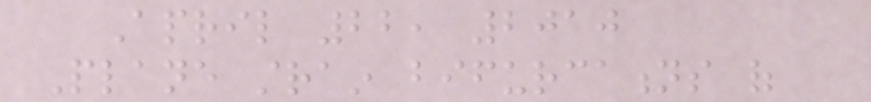April 22, 2010
Plane strain bifurcations of
